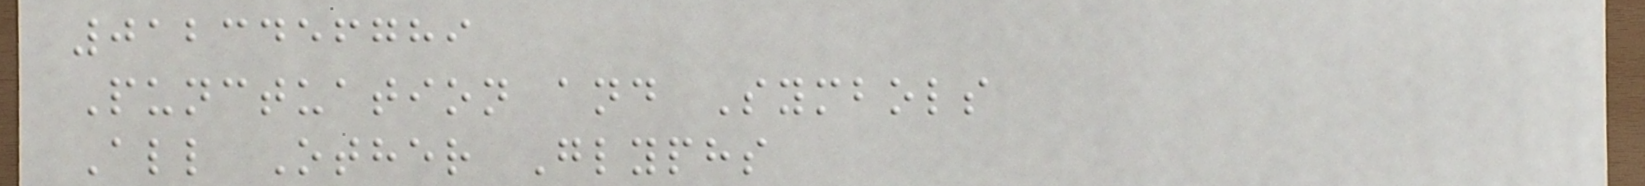0123456789
Punctuation and Symbols
All Other Glyphs
